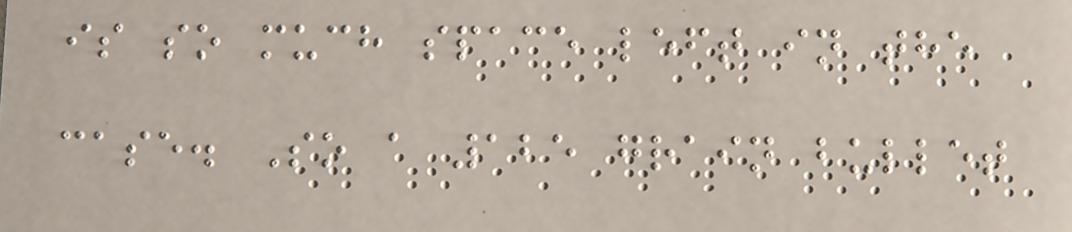is so much space left in the
case. So a 125 grain bullet
